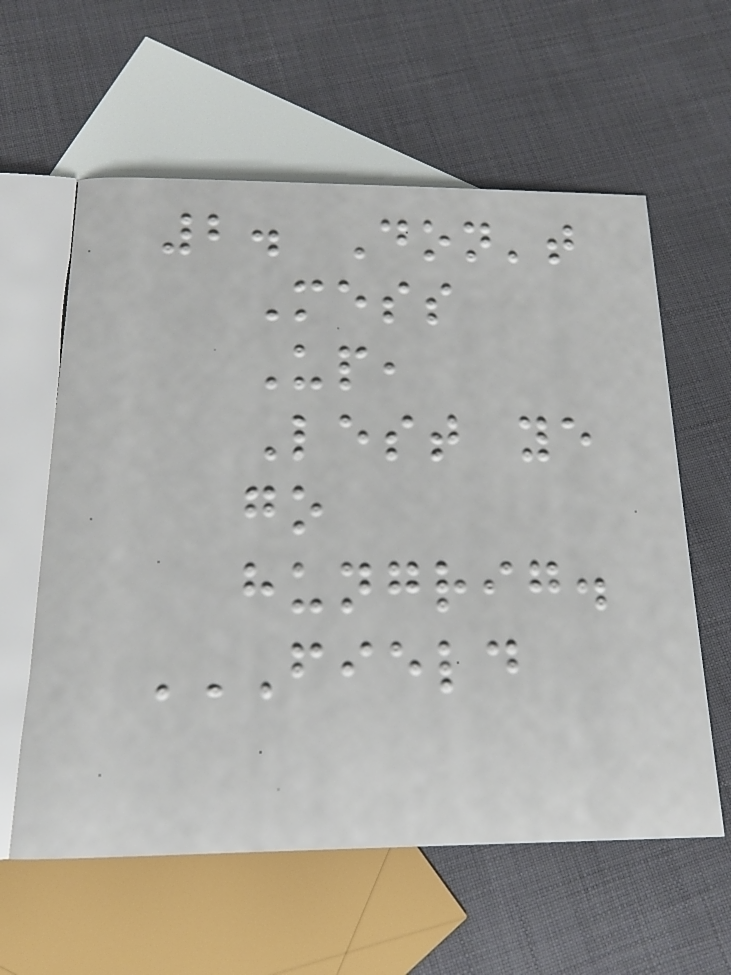2. Don't
Mess
Up,
Lest ye
go
hungrig.
FIELD
